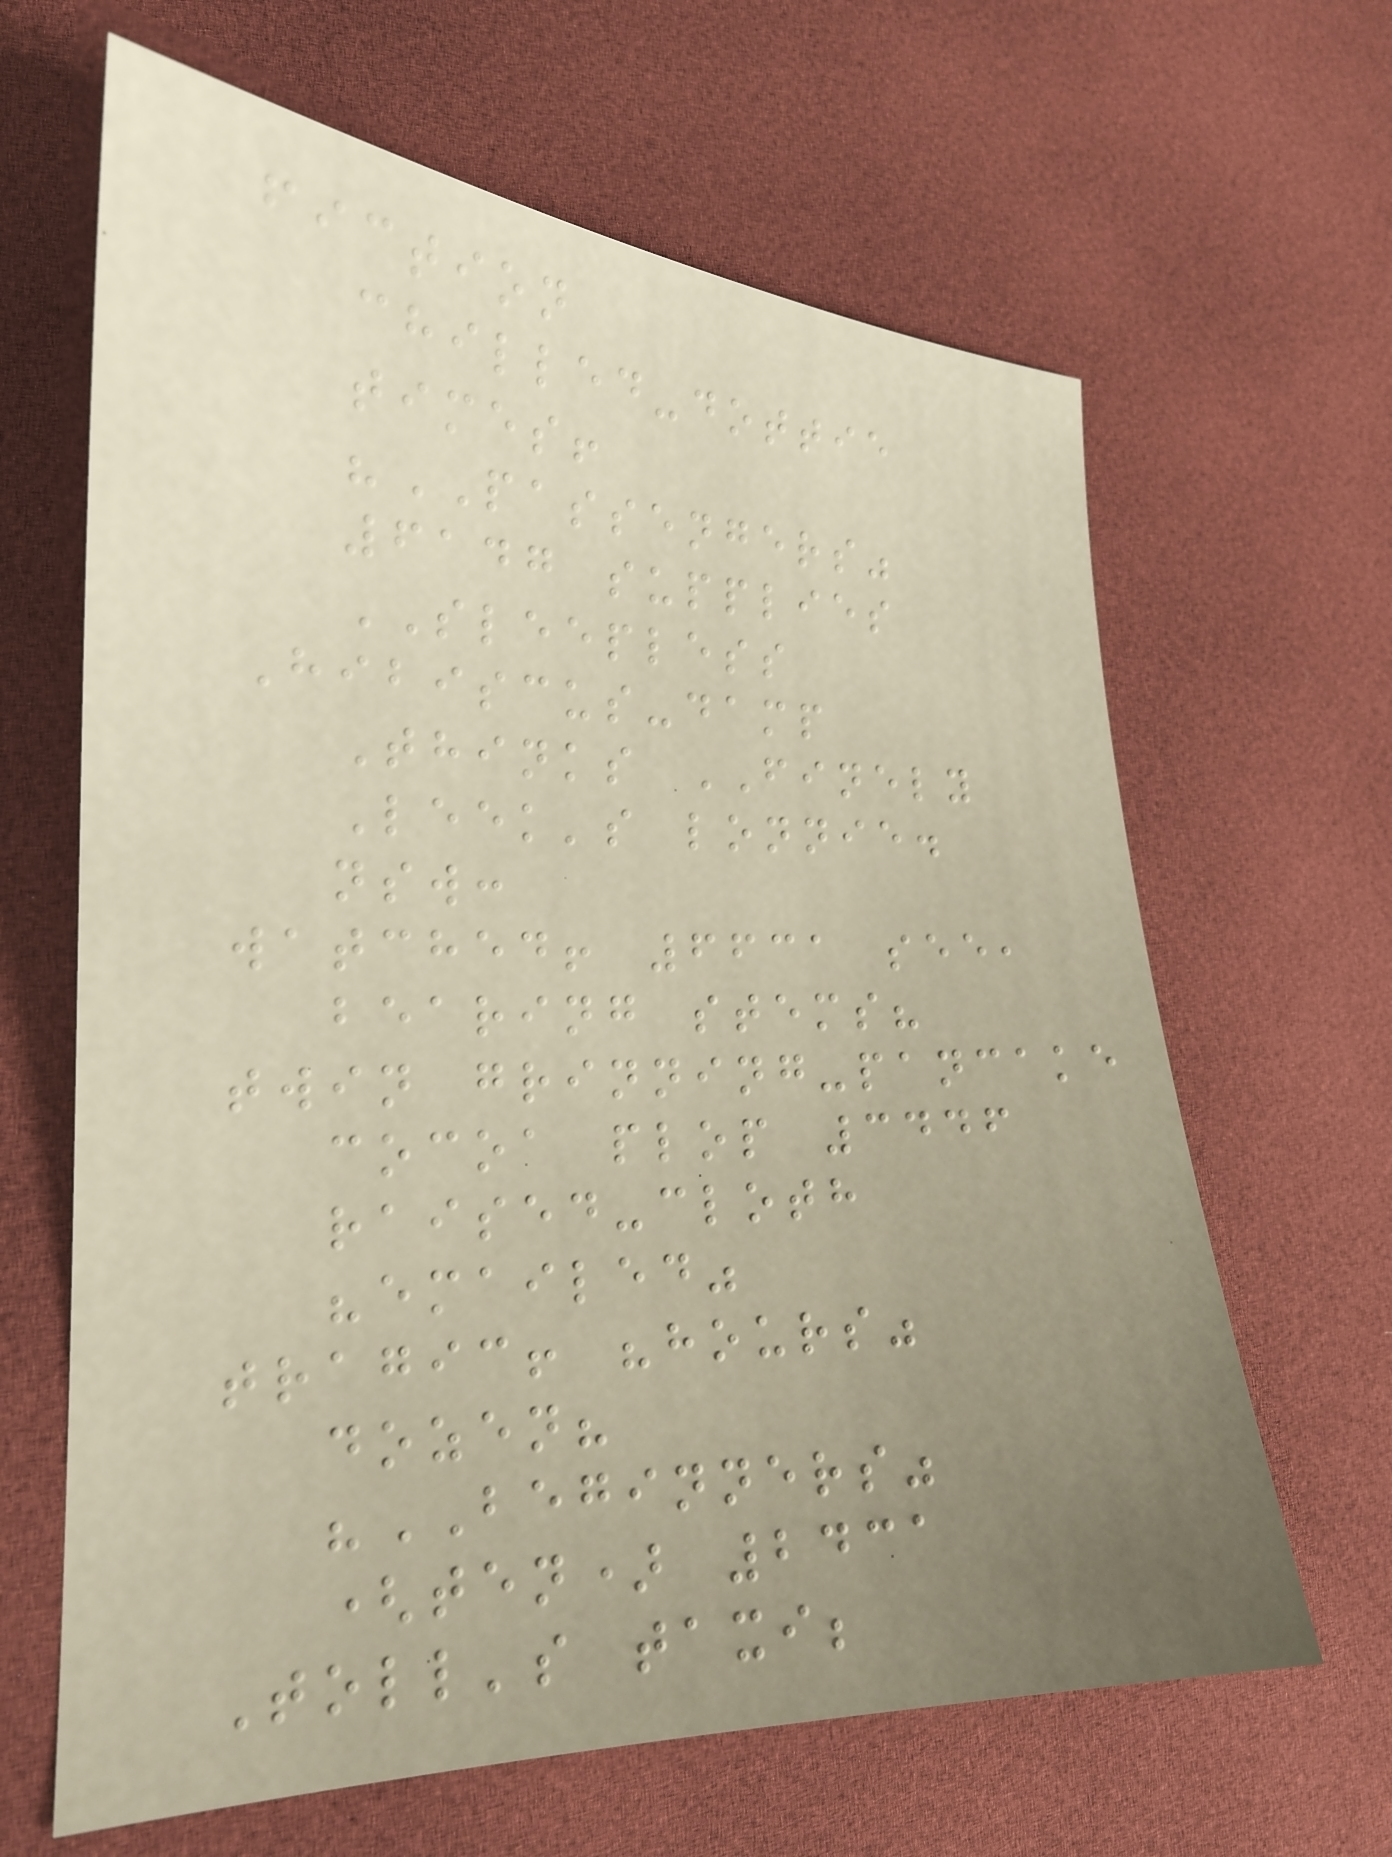fiction
chilled-dottie
times!
"PASSENGERS"
6147 supplies
SLEEPLESS
Hibiscus-damp
Thinks FINELY
Leek's lonnie.
nsw:
watched! 6631 see,
bearing stems?
twin grinning-pancake
cocoa plop 3446
raised-cloth
"emailed"
tragic! "hours"
dozen?
"BEGINNERS"
(ten) 2431
Toll's taxi;
